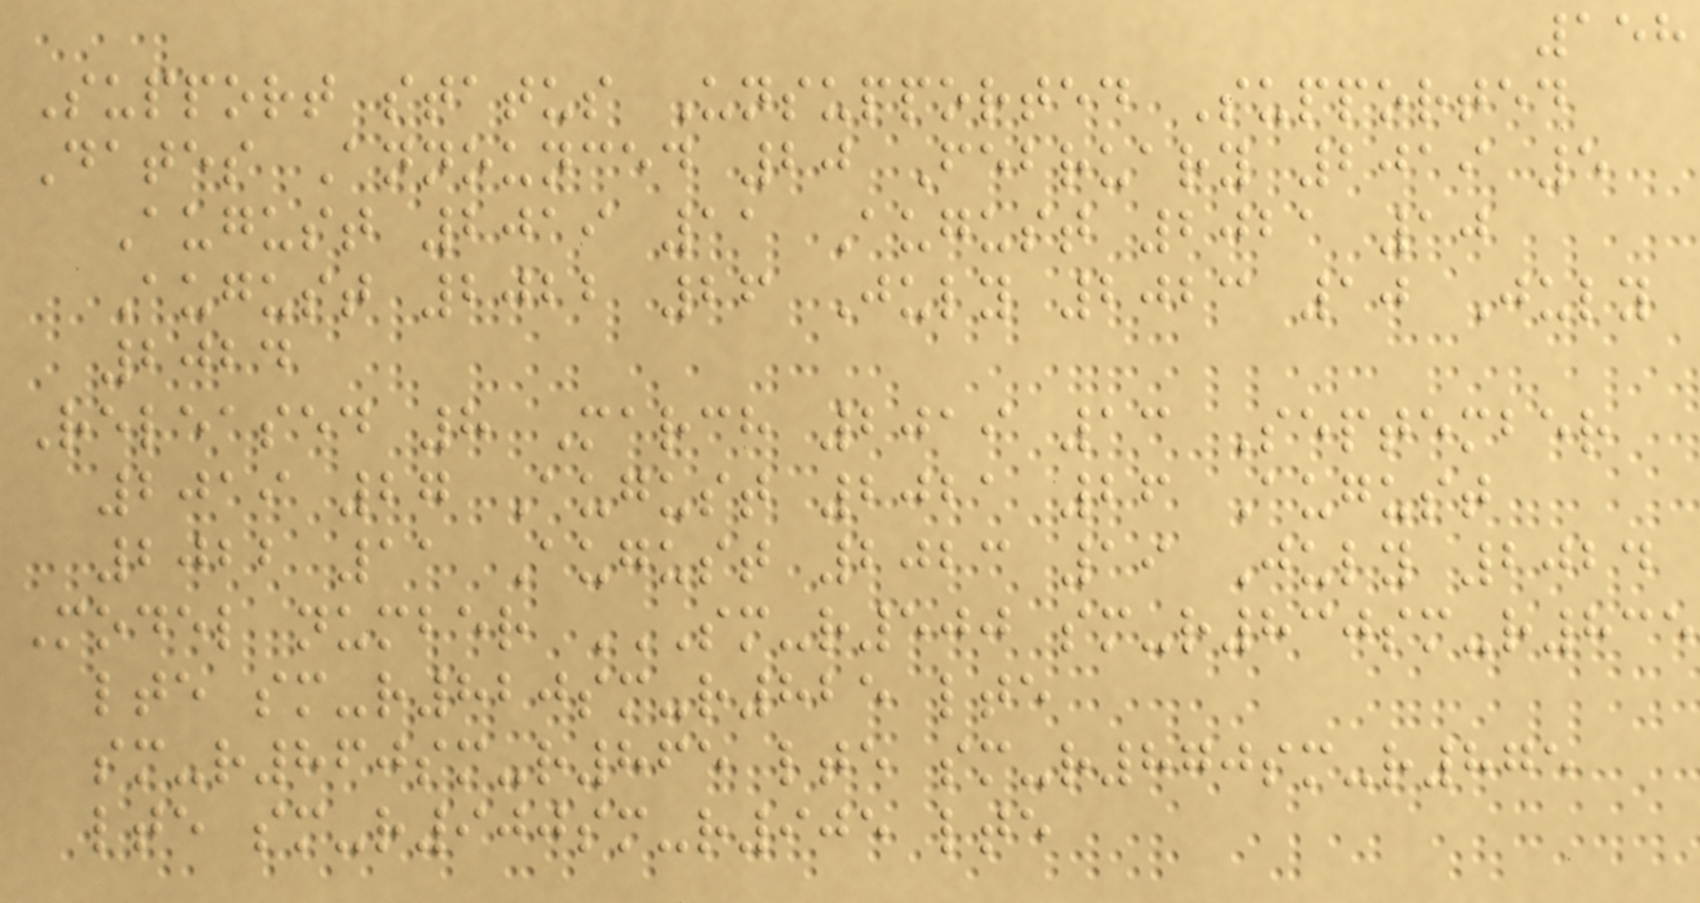158
Support status Unsupported Supported
Dates Announced 20 February 2019 5
August 2019 11 August 2021 10
August 2022 26 July 2023 10 July
2024
Released 8 March 2019 13 September
2019 27 August 2021 26 August
2022 11 August 2023 19 July 2024
Model number SM-R500 SM-R830SM-R835
LTE SM-R820SM-R825 LTE
SM-R860SM-R865 LTE SM-R870SM-R875
LTE SM-R900SM-R905 LTE
